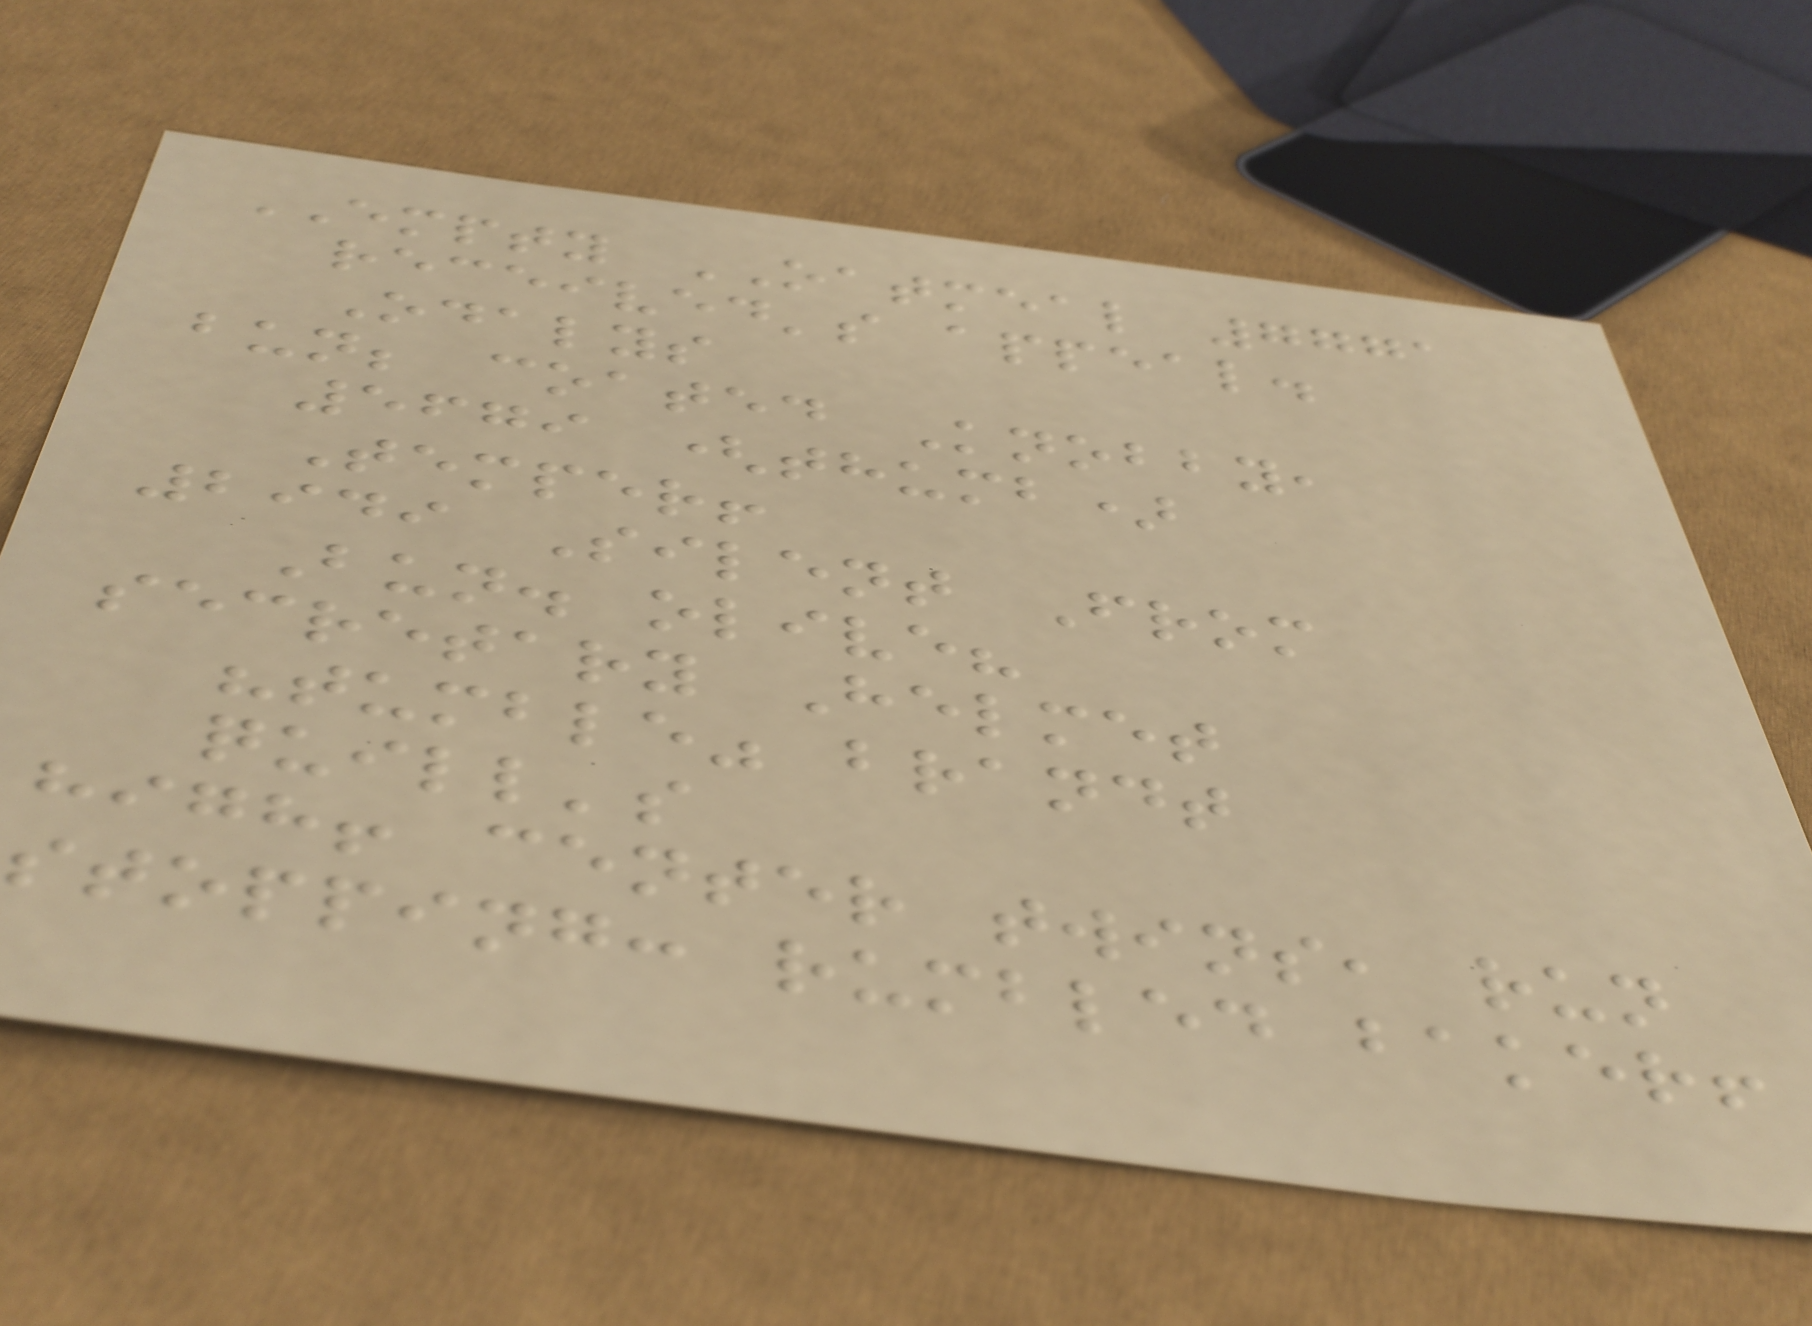EMPTY OATMEAL 7771
received's appeal.
Odalys
bun; coated Knobby,
5679 (thumb)
Temper!
2949 Silent From
Bun. olive?
secretary Helmet
"tumble" brandt
quill's
high! center twins, run
stopping: rumbled baker!
